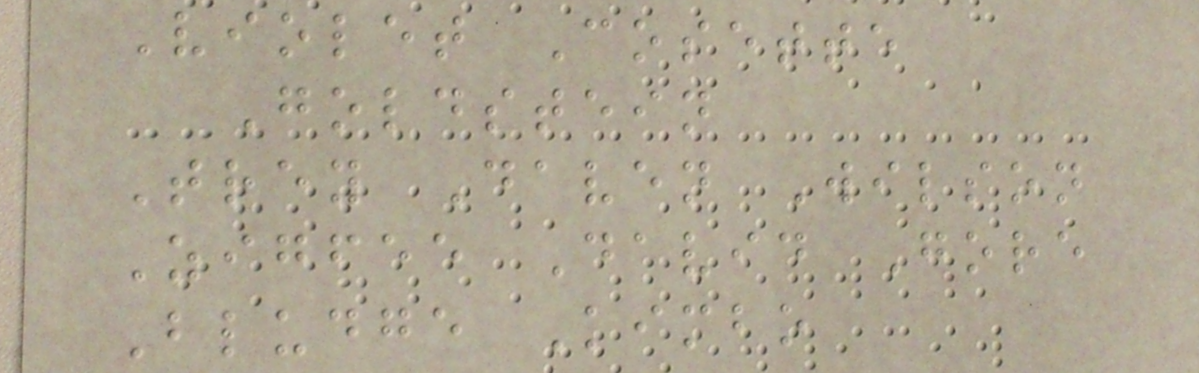Violet Cosette
Goldstein
Trey Daven Wilson
Zigfee David Gore
Bludge Kimbo
